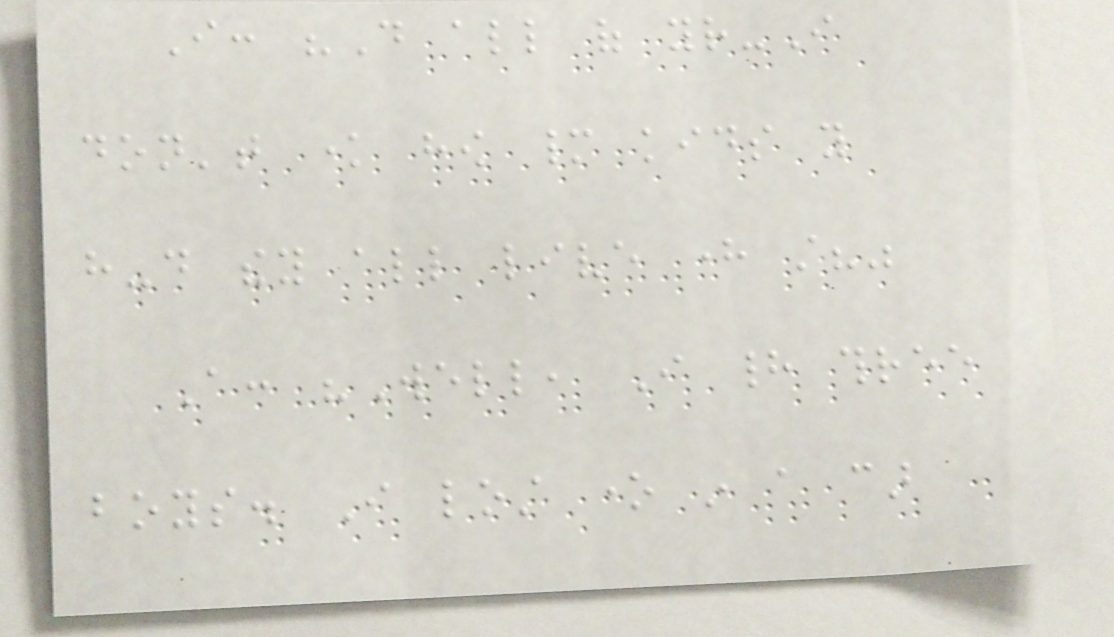I: "Do all of your-I
don't know how many kids you
have-do they all live here still?"
A: "Well, I had three
boys. I lost one in a car
